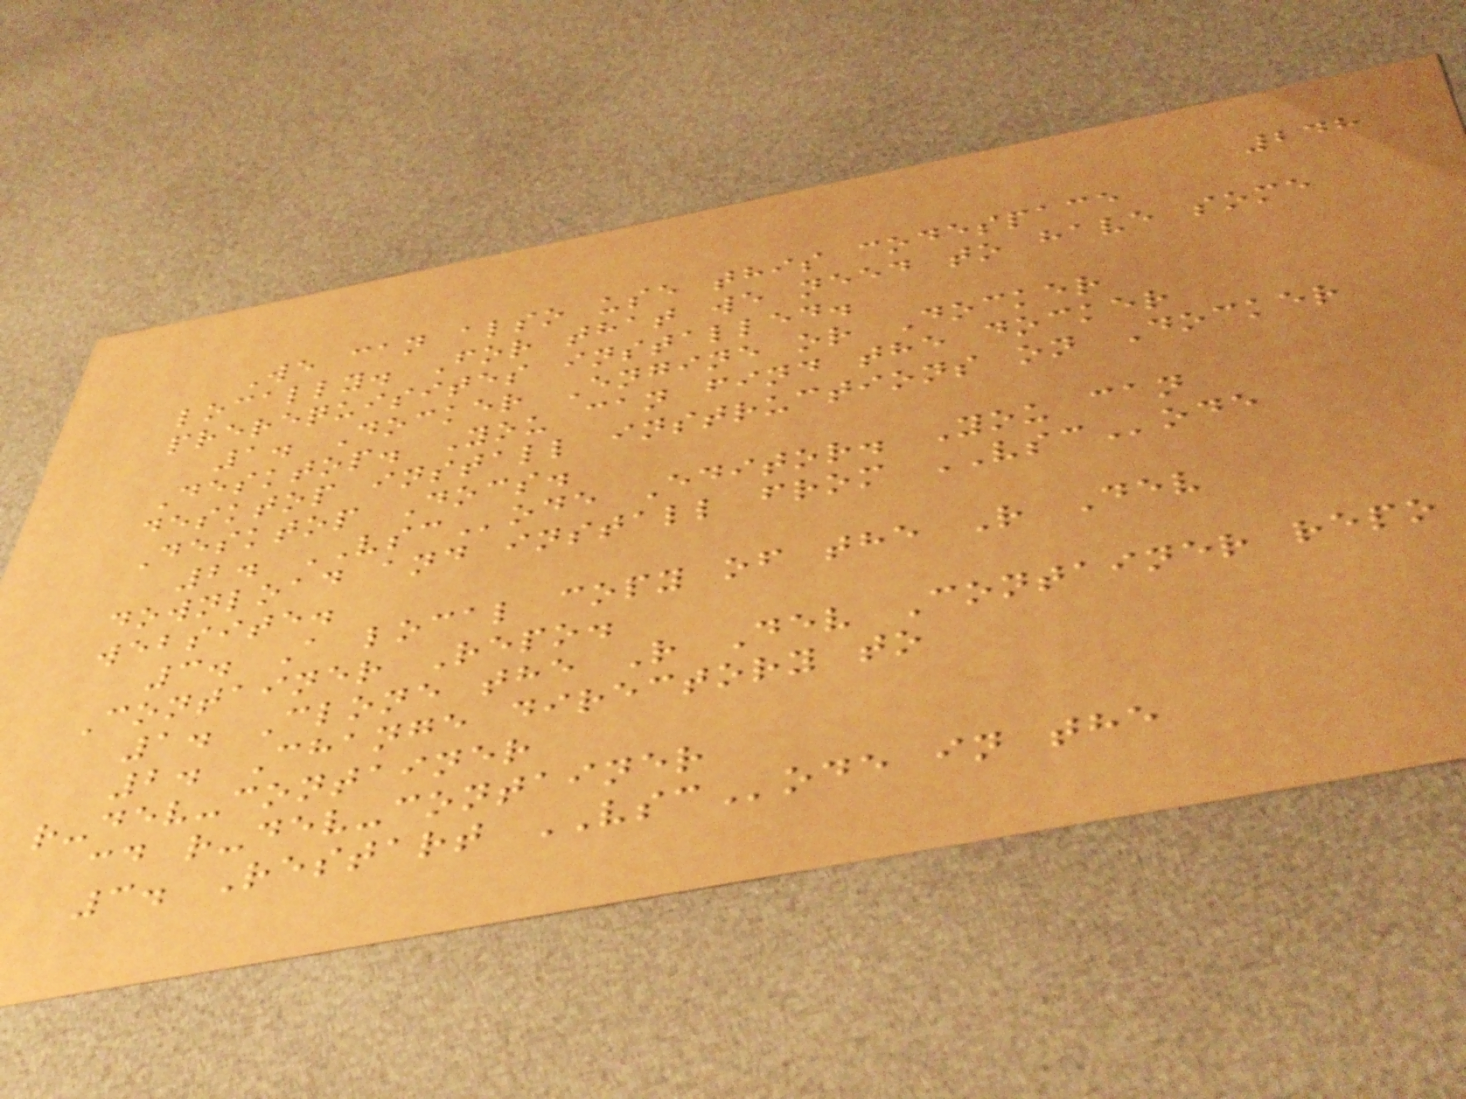248
We can also use this codespace
locally. For that we need to have some
prerequisites installed.
1. Docker Engine or Docker
Desktop. You can find the docker
desktop install instructions on Docker
Desktop Docs.
2. VSCode Editor. You can
download and install from VSCode
website.
3. A local copy of the R Dev
Container Repo.
1. Clone the R Dev Container repo
2. Change directory to
r-dev-container
cd r-dev-container
3. Restart VSCode in the
